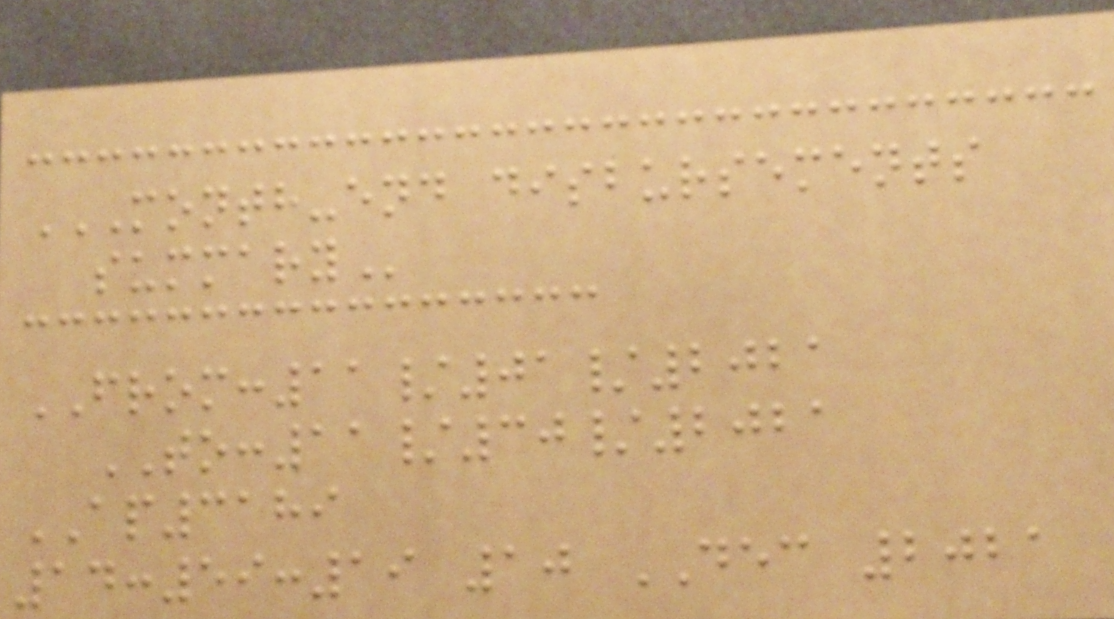MONTH-END DISBURSEMENTS
SUMMARY
FROM:11/01/2021
TO:11/30/2021
AP3189
14:59:19 10 DEC 2021
